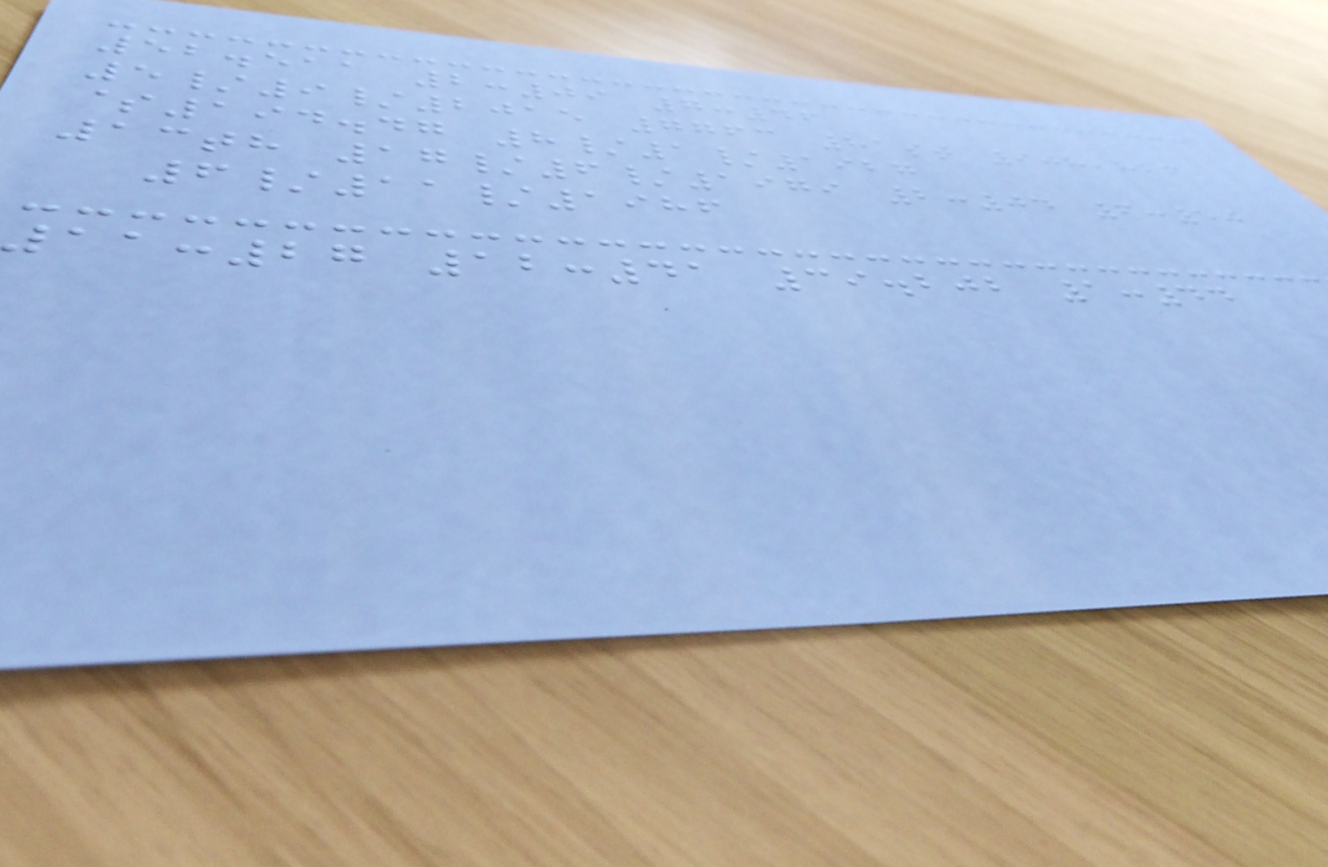52.511 2:09 7:46
5/9/2015 7763 81st 908,826
$194.47 8/1/1927
13th 17/6/1979 2:04 6:50
6/11/1986
11:27 12:41 39.202 1:44
